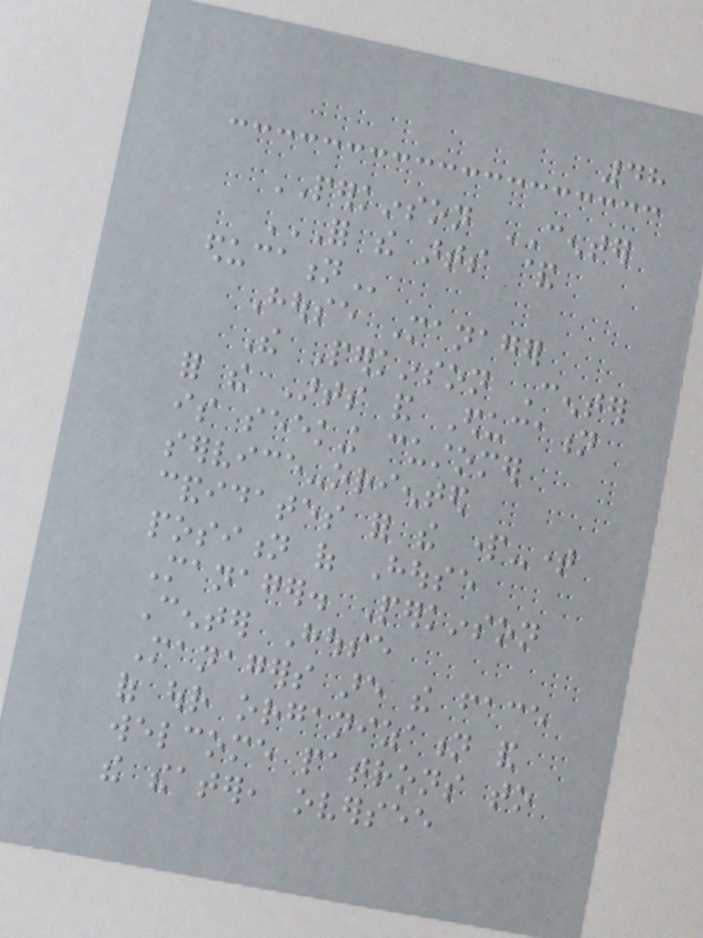48
PERKINSON CENTER
FOR THE ARTS &
EDUCATION
House Manager
The Perkinson Center
for the Arts and Education
is seeking customer
service-oriented
candidates for the part-time
position of House
Manager. Perkinson
Center House
Managers are the face
of our organization and
welcome patrons to
the theater, oversee
